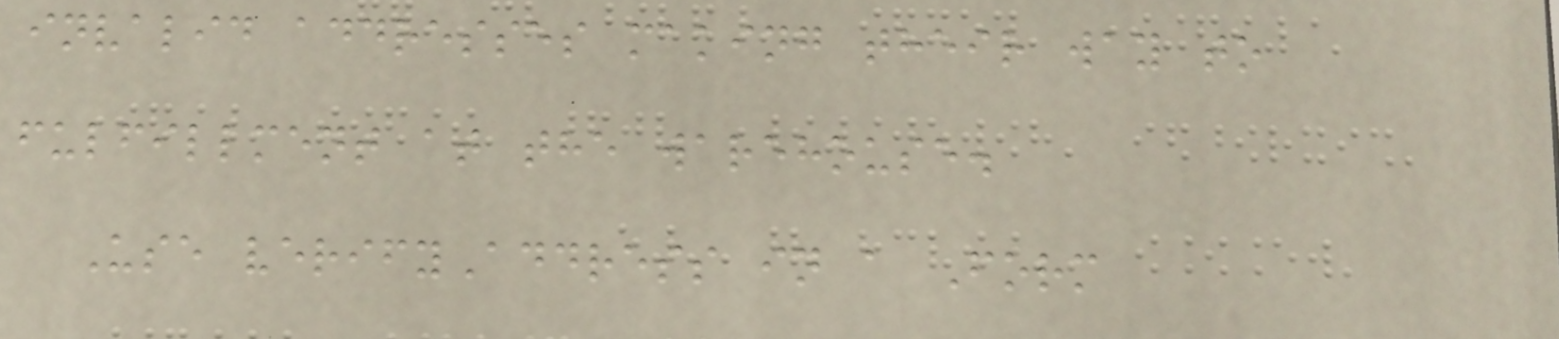invalid addresses making their way to
fulfillment at the warehouse.
Use verifyAddress in a Form
